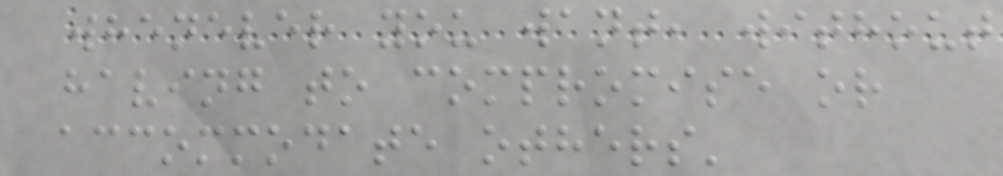whenever you want, without
having to compromise or
accommodate others'
